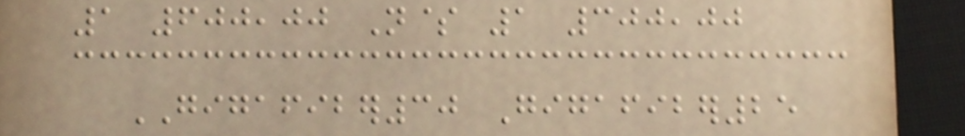1 600,00 N$ 1 300,00
GIGAFIBER30 Gigafiber25
